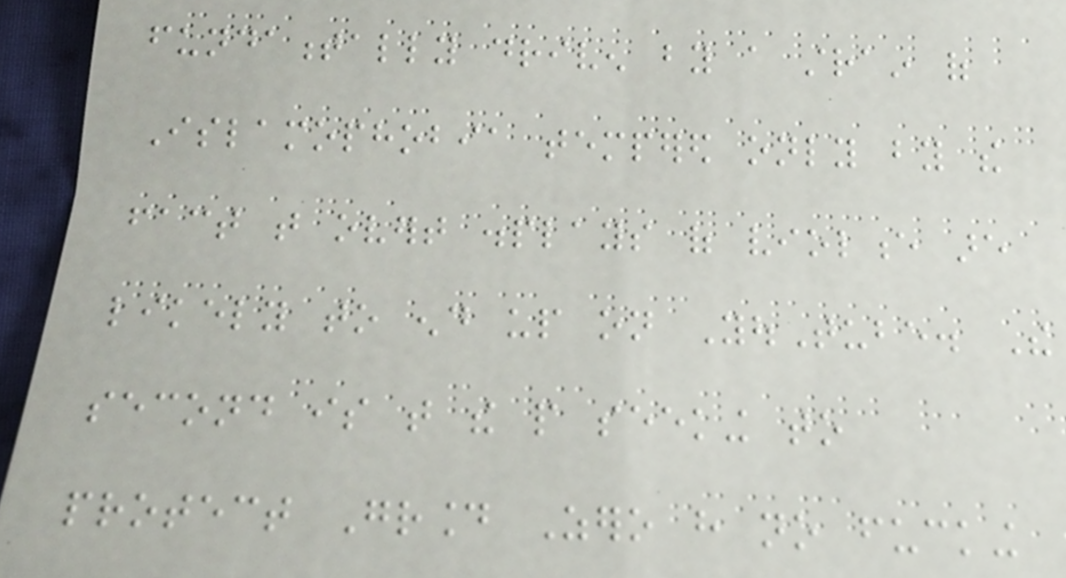fundamentally driven by a strain of
Islamophobia tempered only by the
fact that overt displays of violence are
likely to end up on YouTube. The
second is that the people seeking to
protect Ground Zero have no fucking
